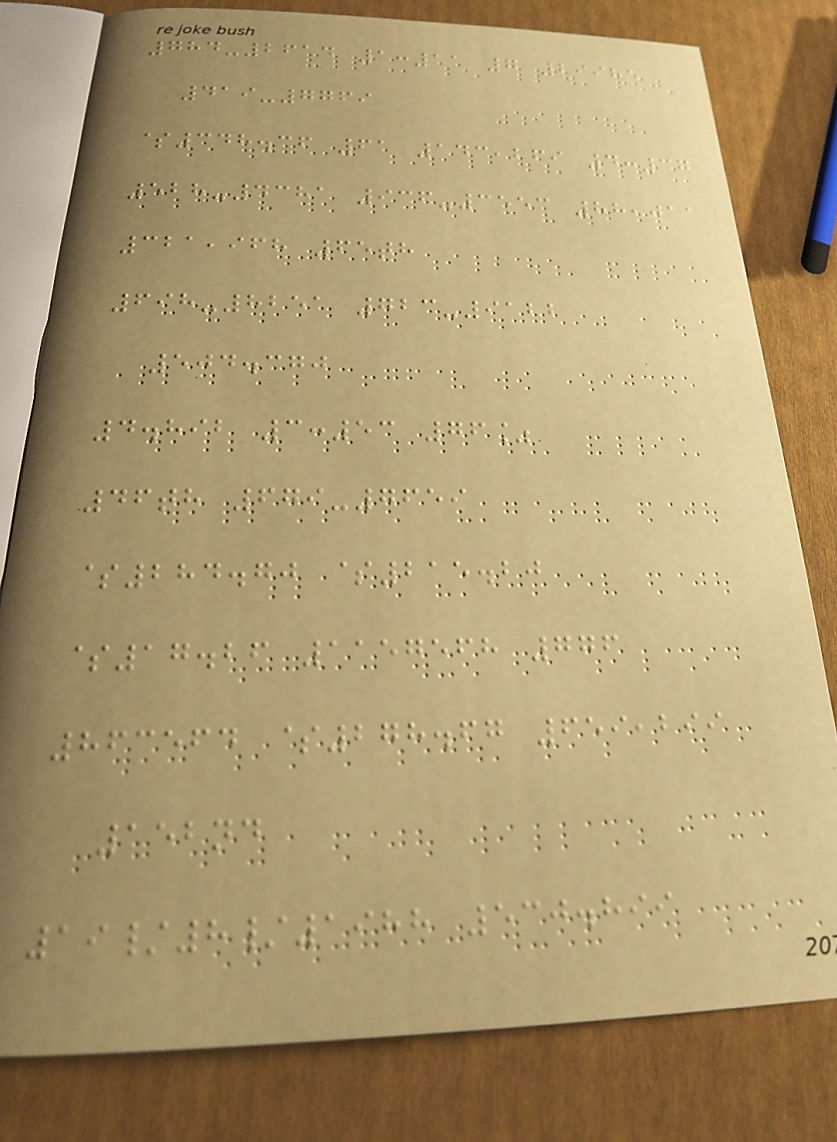784-2614 1:11 7 29985
419-7769
$348.36 61 143,269 4:37
528-4381 936-3553 88,011
321,968 65th
698-8251 723-9122
504.370
4.892 3:53 76%
46th 679-7659
$284.70 $215.20
$17.26 1157568 776
863564 $278.67 659,299
152nd
19/8/1988 530.899
